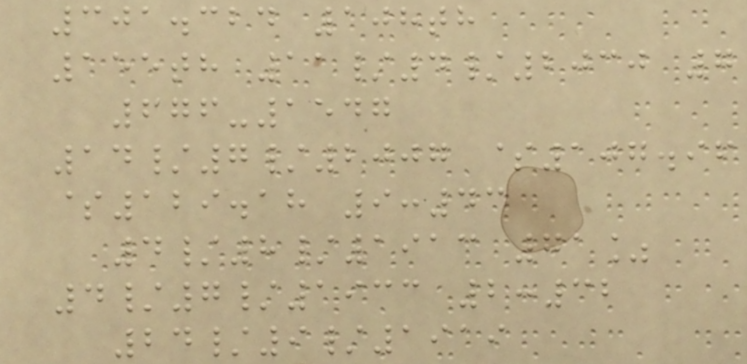301.324 108th
155th 11/4/2030 7
676-1547
14/7/2007 $107.96
$129.18 9:43
4/8/1913 71%
4/7/1933 2:32
24/9/1919
